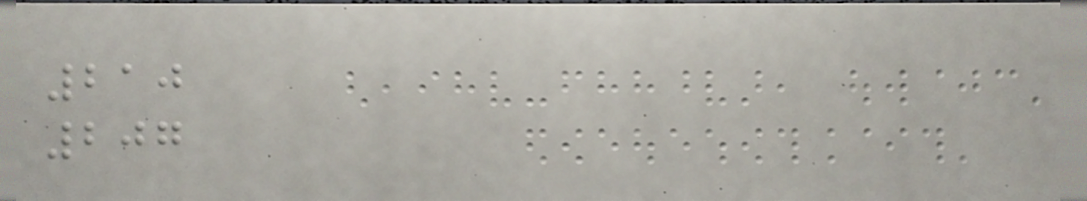210
207
